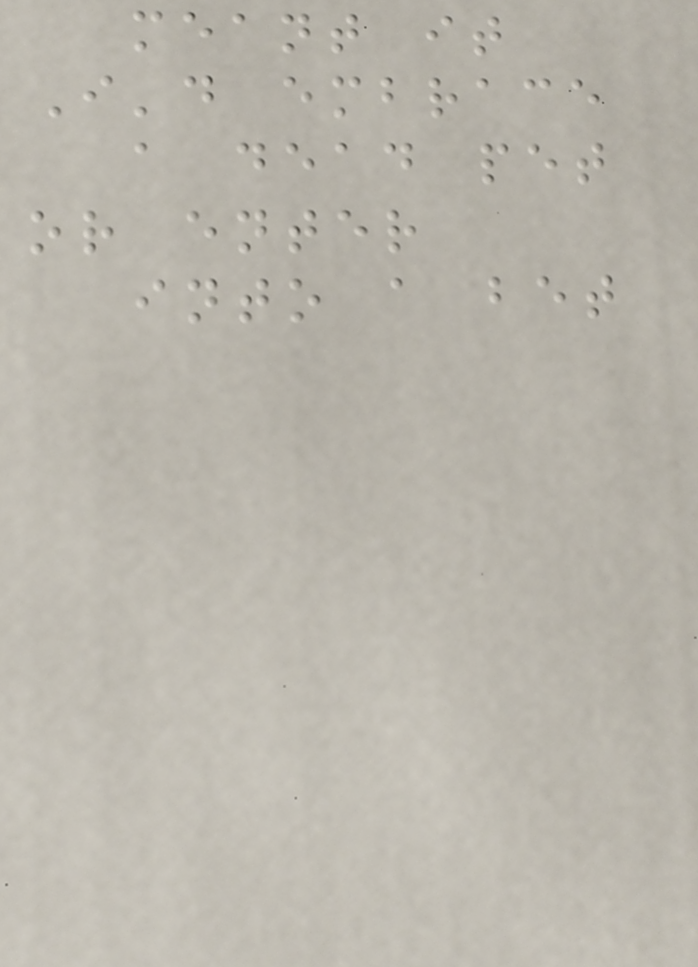meant it
I'd embrace
a dead pet
or enter
into a bet
